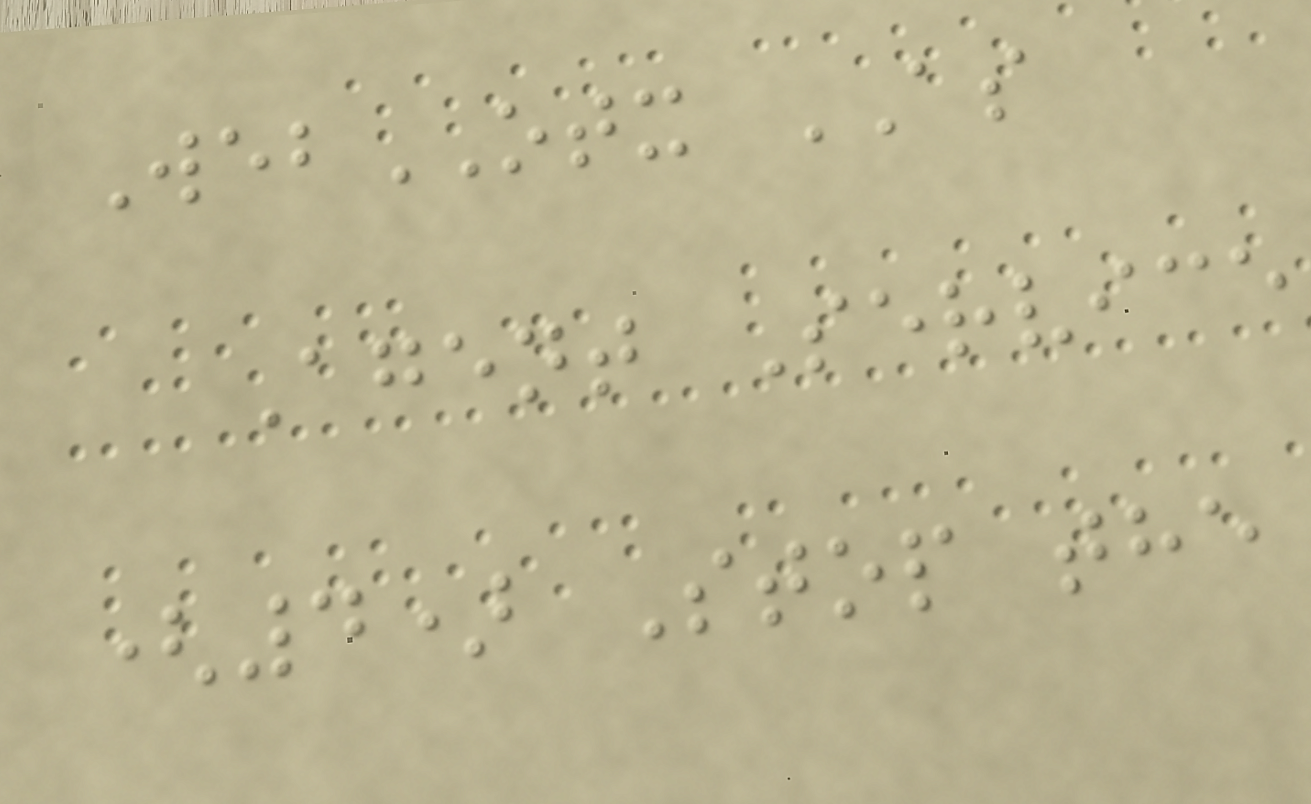WebOTX AS
Agent Service
(4) Stop the
